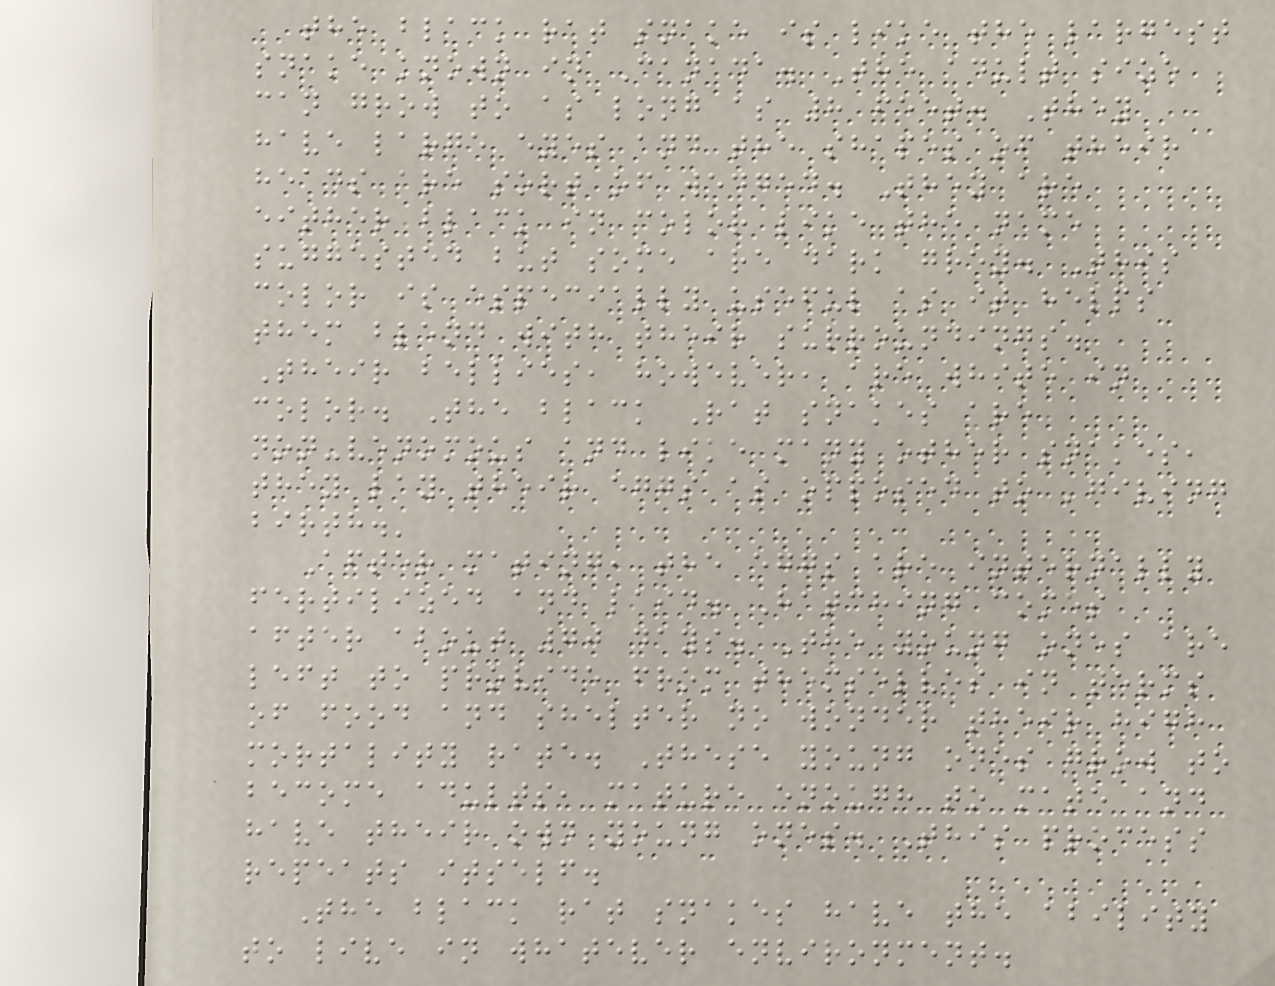the black rat snake is like the largest
snake known in Canada. The adult size
can grow to as long as 8 feet. They
have large eyes and the shapes of their
heads are sort of wedged. They are
either black in color like the name
suggested but some are dark grey. This
color is especially useful as it helps
them blend with their surroundings.
Their bellies, however, are white in
color. The black Rat snakes are
non-venomous and like many other snakes,
they lay their eggs as opposed to 'giving
birth.'
After mating, the eggs are internally
fertilized and laid. Hatching comes
after about 70 days. The young ones are
left to provide from themselves in terms
of food and shelter no wonder their high
mortality rate. These young ones grow to
become adults, mature enough to mate and
have their own young ones. This process
repeats itself.
The black rat snakes have the ability
to live in whatever environment.
